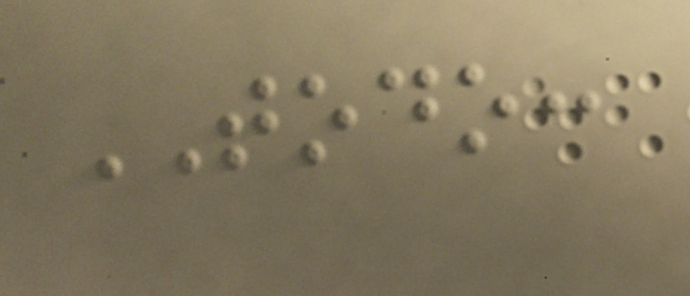TODO:
